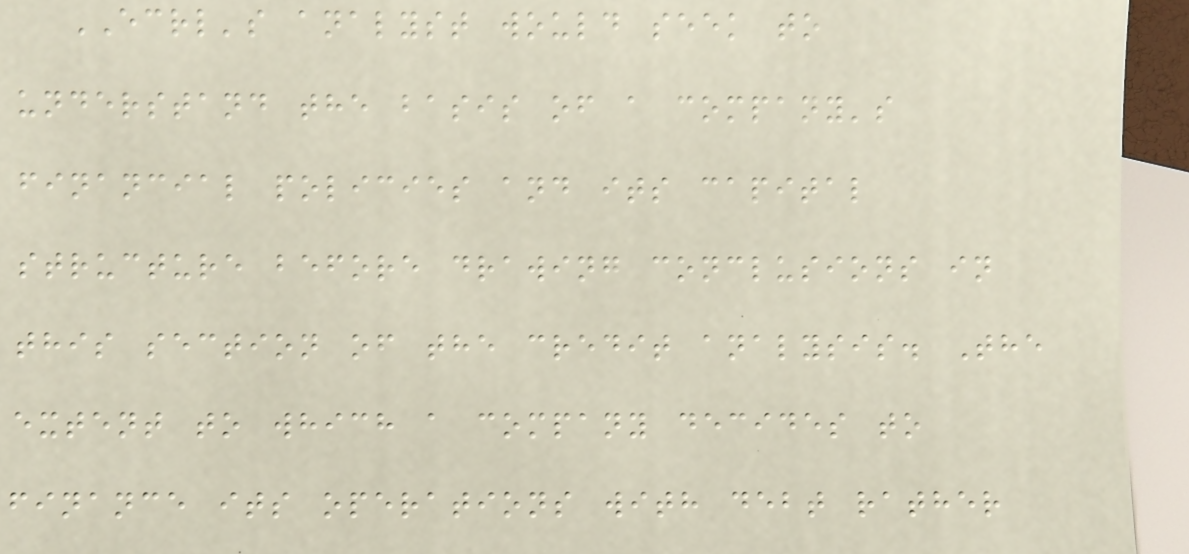ECRL's analyst would seek to
understand the basis of a company's
financial policies and its capital
structure before drawing conclusions in
this section of the credit analysis. The
extent to which a company decides to
finance its operations with debt rather
